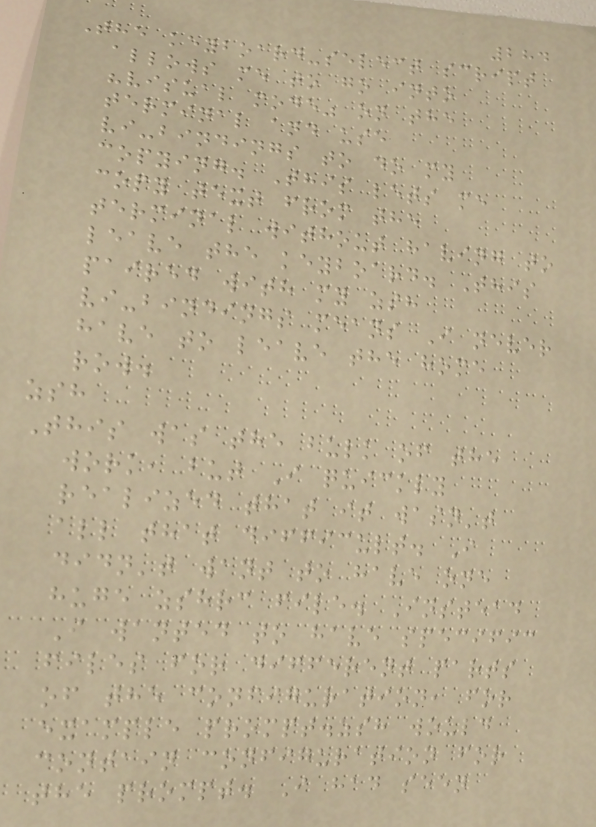284
The keyboard-select script
allows me to go into
"visual mode" on the
terminal and use
vi-bindings to do my
copying. This lets me
copy text from the
terminal without having to
leave the keyboard. This
paired with my zsh
vi-bindings means I never
have to leave the home
row.
zsh
This was the bulk of the
work, but I quickly
realized that it wasn't
all that difficult. I
didn't want to have one
huge zshrc file. Instead
I wanted to have specific
files for different parts
of the configuration, for
example prompt.zsh would
contain configuration for
the prompt. I had seen
